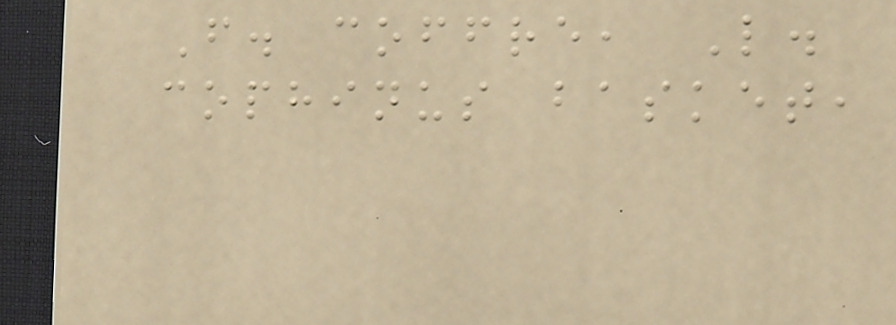F. coffre, L.
cophinus basket,
